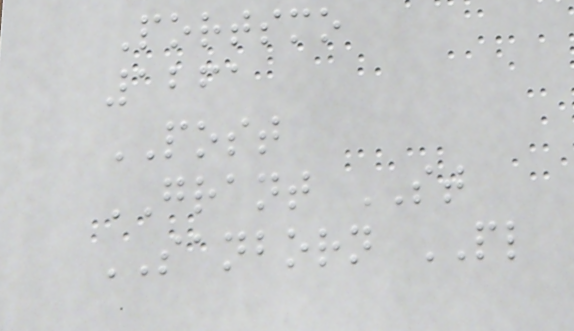Portsmo
1261
POST
GRANT ST
SANBORN PL
